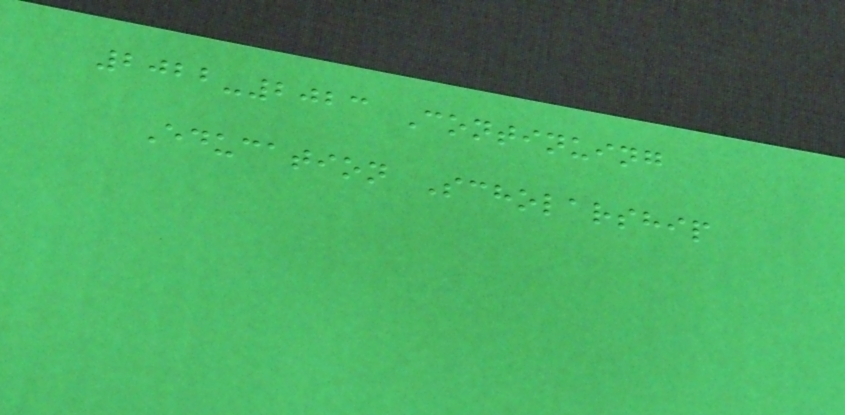2022-2023 Continuing
Education Scholarship
